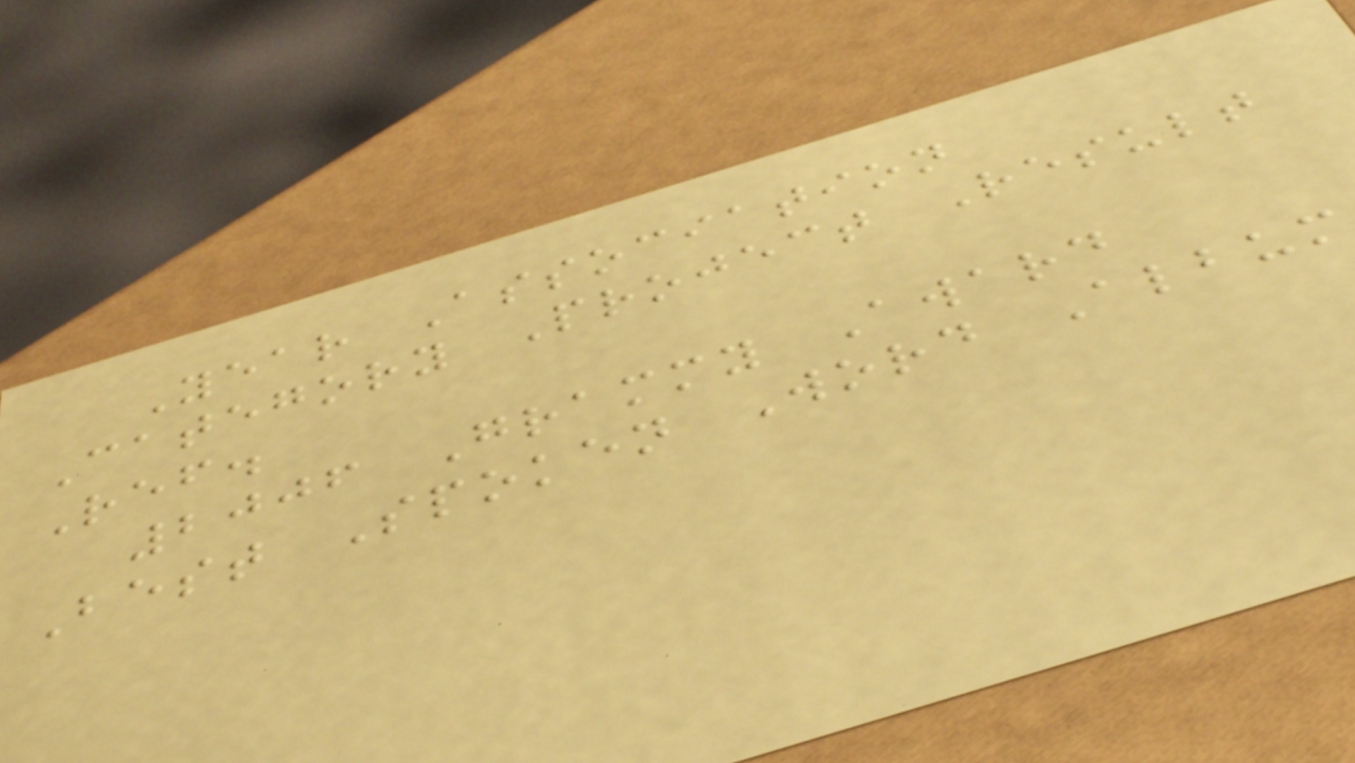Year Association
Category Project Result
Ref.
2006 Grammy Award
Best Spoken Word Album
